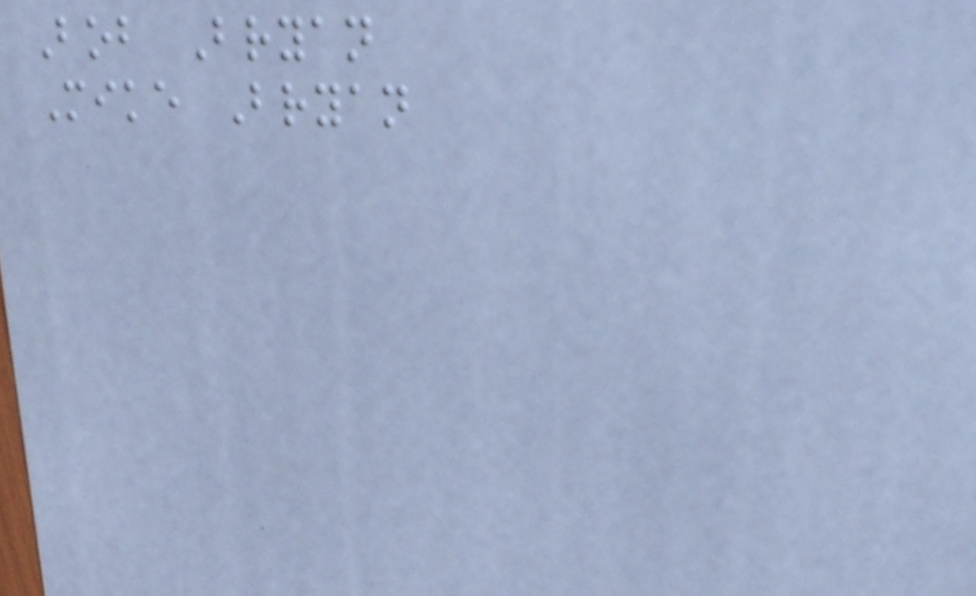Bob Bryan
Mike Bryan
